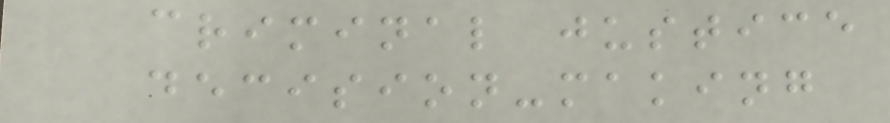criminal justice
decision-making
